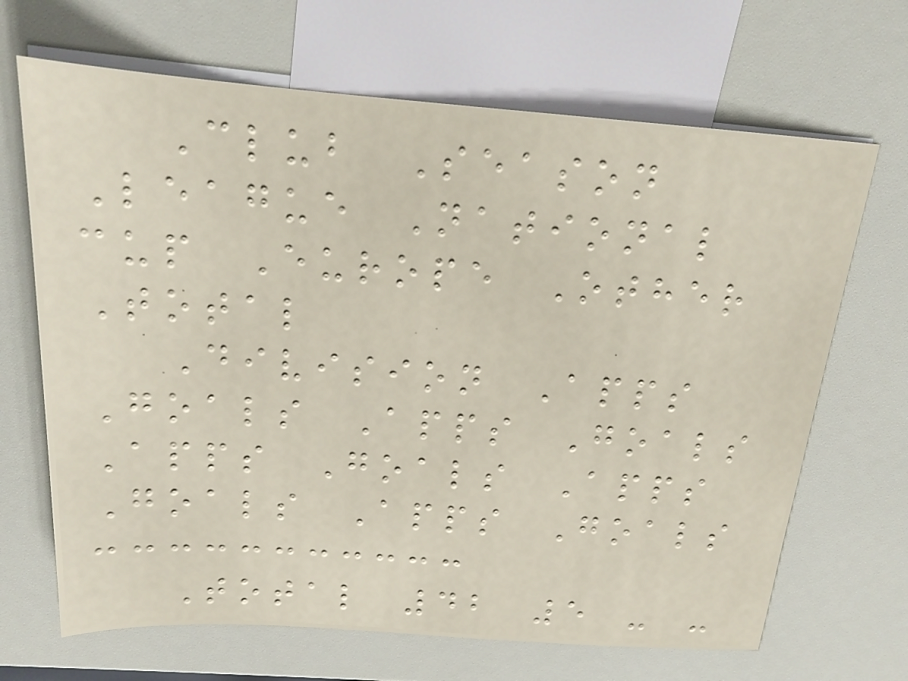Club Season
League National
cup Europe Other
Total
Division Apps
Goals Apps Goals
Apps Goals Apps
Goals Apps Goals
Total 42 5 - -
